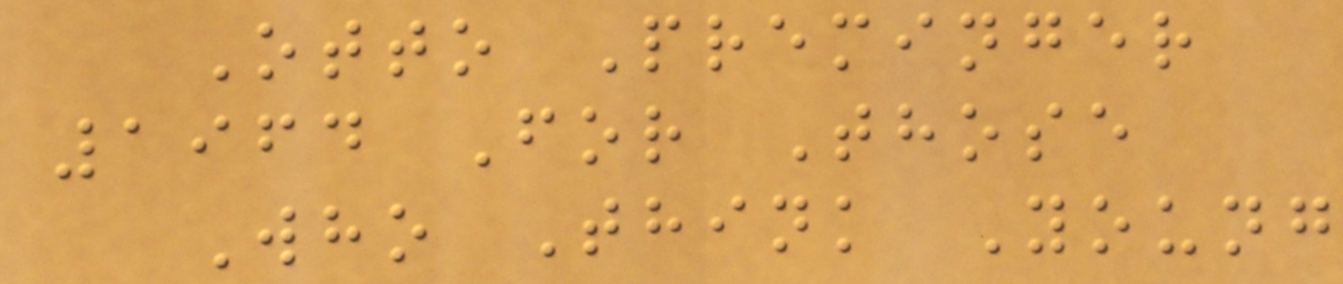Otto Preminger
1964 For Those
Who Think Young
